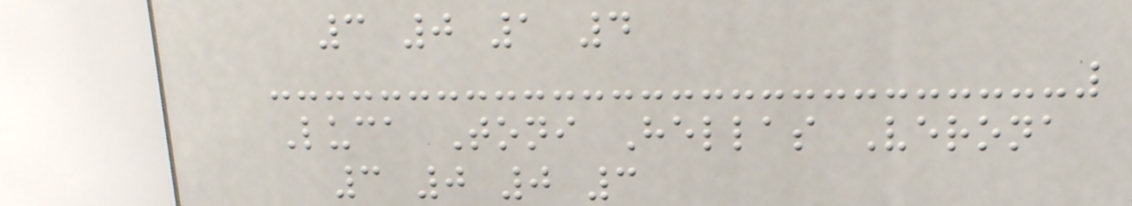3 0 1 4
Luca Toni Hellas Verona
3 0 0 3
